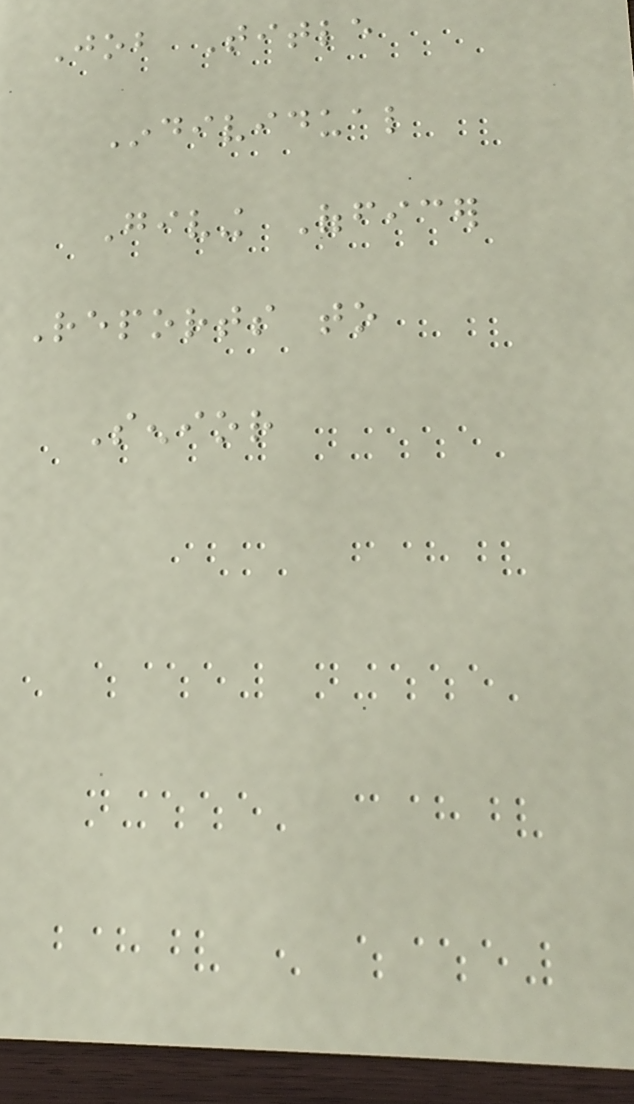Job Title
Individual
Giving Officer
Reports to
Senior
